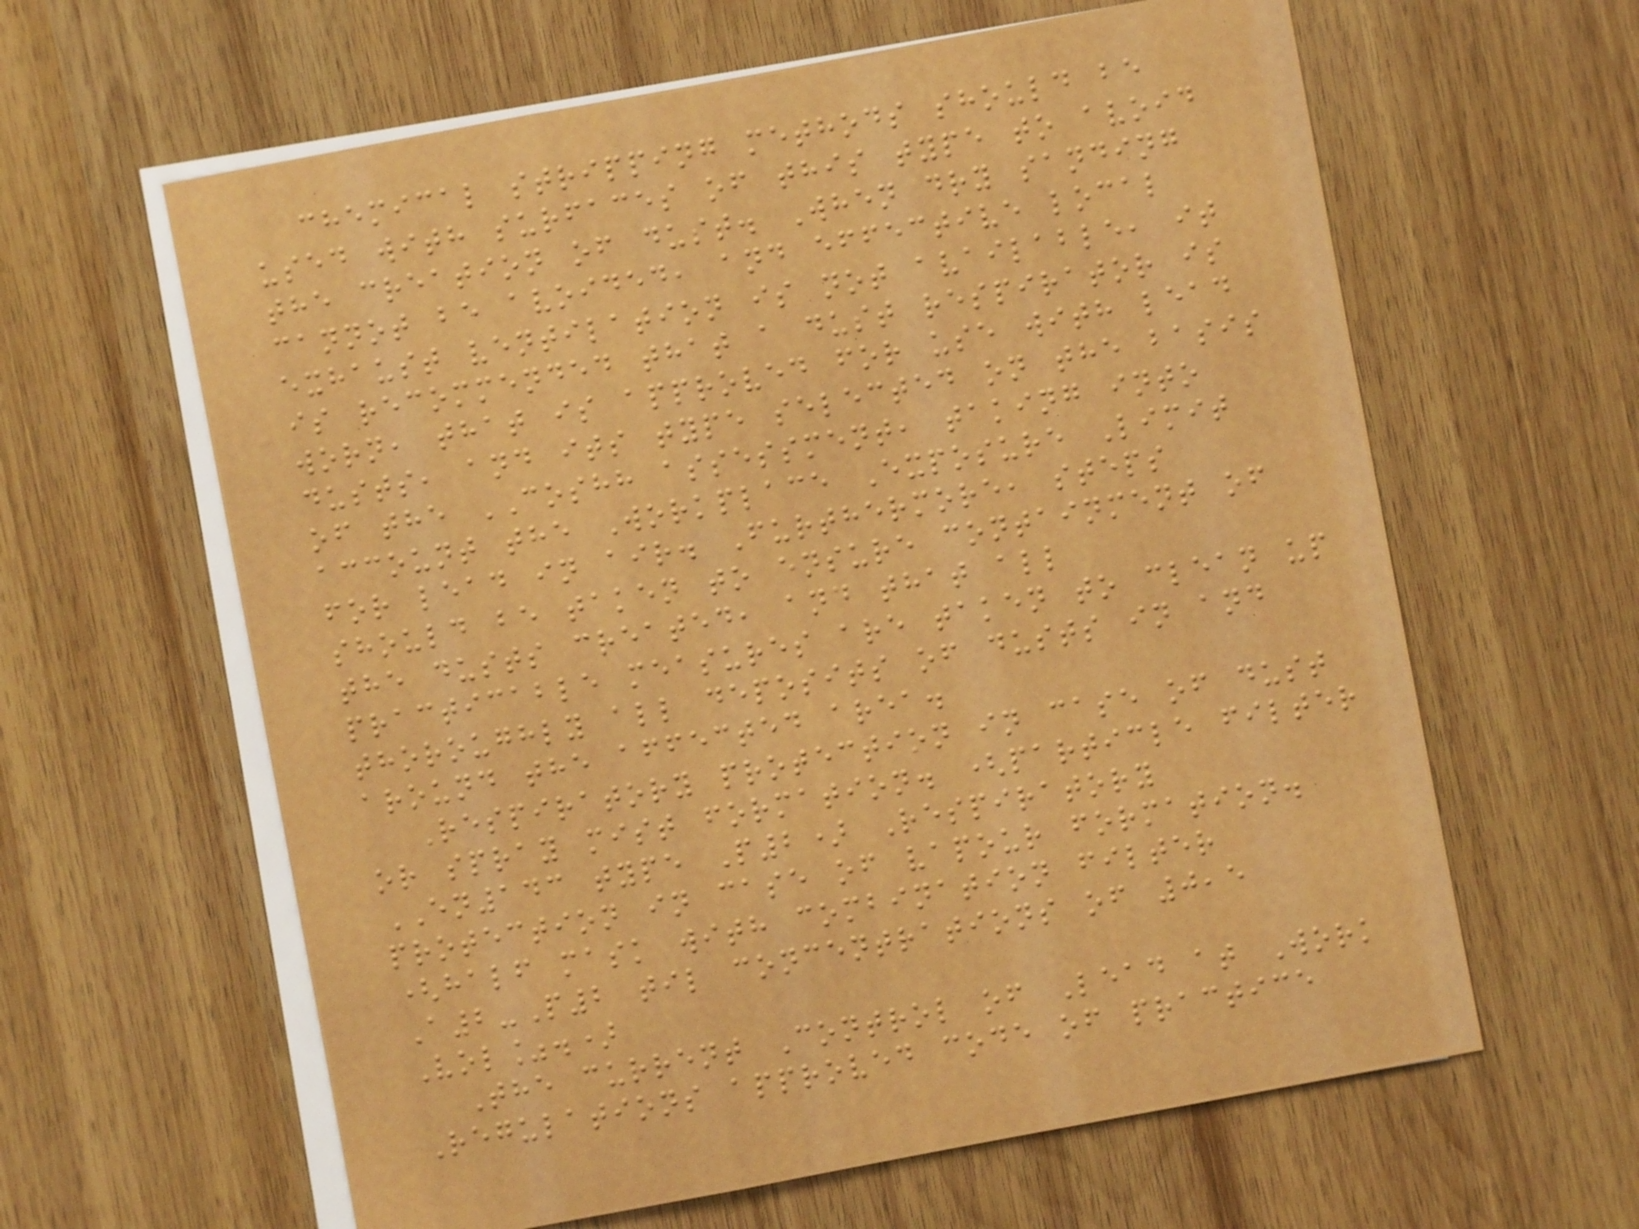chemical stripping methods should be
used with surfaces of this type to avoid
the creation of dust. When dry sanding
cannot be avoided, and effective local
exhaust ventilation is not available, it
is recommended that a dust respirator is
worn, that is approved for use with lead
dusts, and its type selected on the basis
of the COSHH assessment, taking into
account the Workplace Exposure Limit
for lead in air. Furthermore, steps
should be taken to ensure containment of
the dusts created, and that all
practicable measures are taken to clean up
thoroughly all deposits of dusts in and
around the affected area.
Respiratory protection in case of dust
or spray mist formation. (particle filter
EN143 type P2) Respiratory
protection in case of vapour formation.
(half mask with combination filter
A2-P2 til concentrations of 0,5
Vol%.)
The current Control of Lead at Work
Regulations approved code of practice
